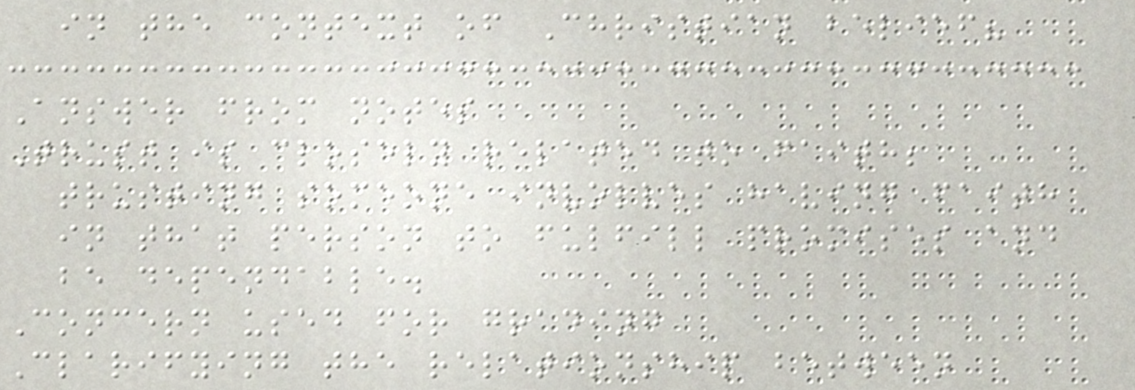in the context of Christian belief?
Answer from notes
Trust is closely related to faith;
trusting someone involves having faith
in that person to fulfill promises and
be dependable.
Concern used for grading
Clarifying the relationship between
